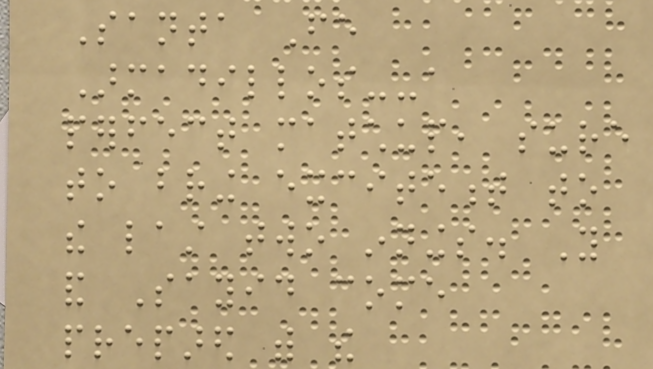Santa Fe
Armadillos--a
perfect matchup, sure
to bring excitement to
the last two innings. You
and Sayid come
prepared with the
